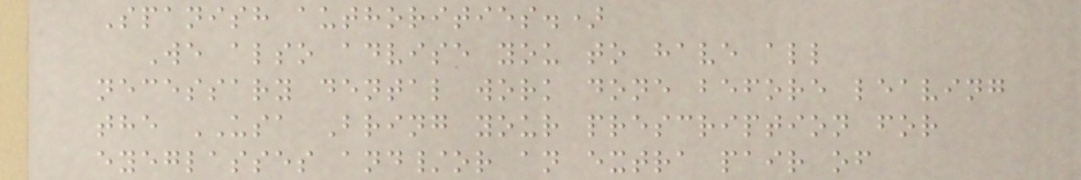Spanish authorities.)
We also advise you to have all
necessary dental work done before leaving
the USA Bring your prescription for
eyeglasses and/or an extra pair of
